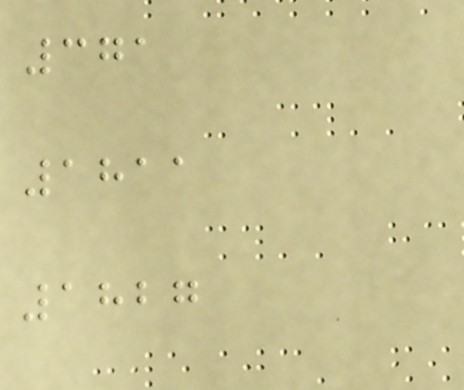371
1811
1827
